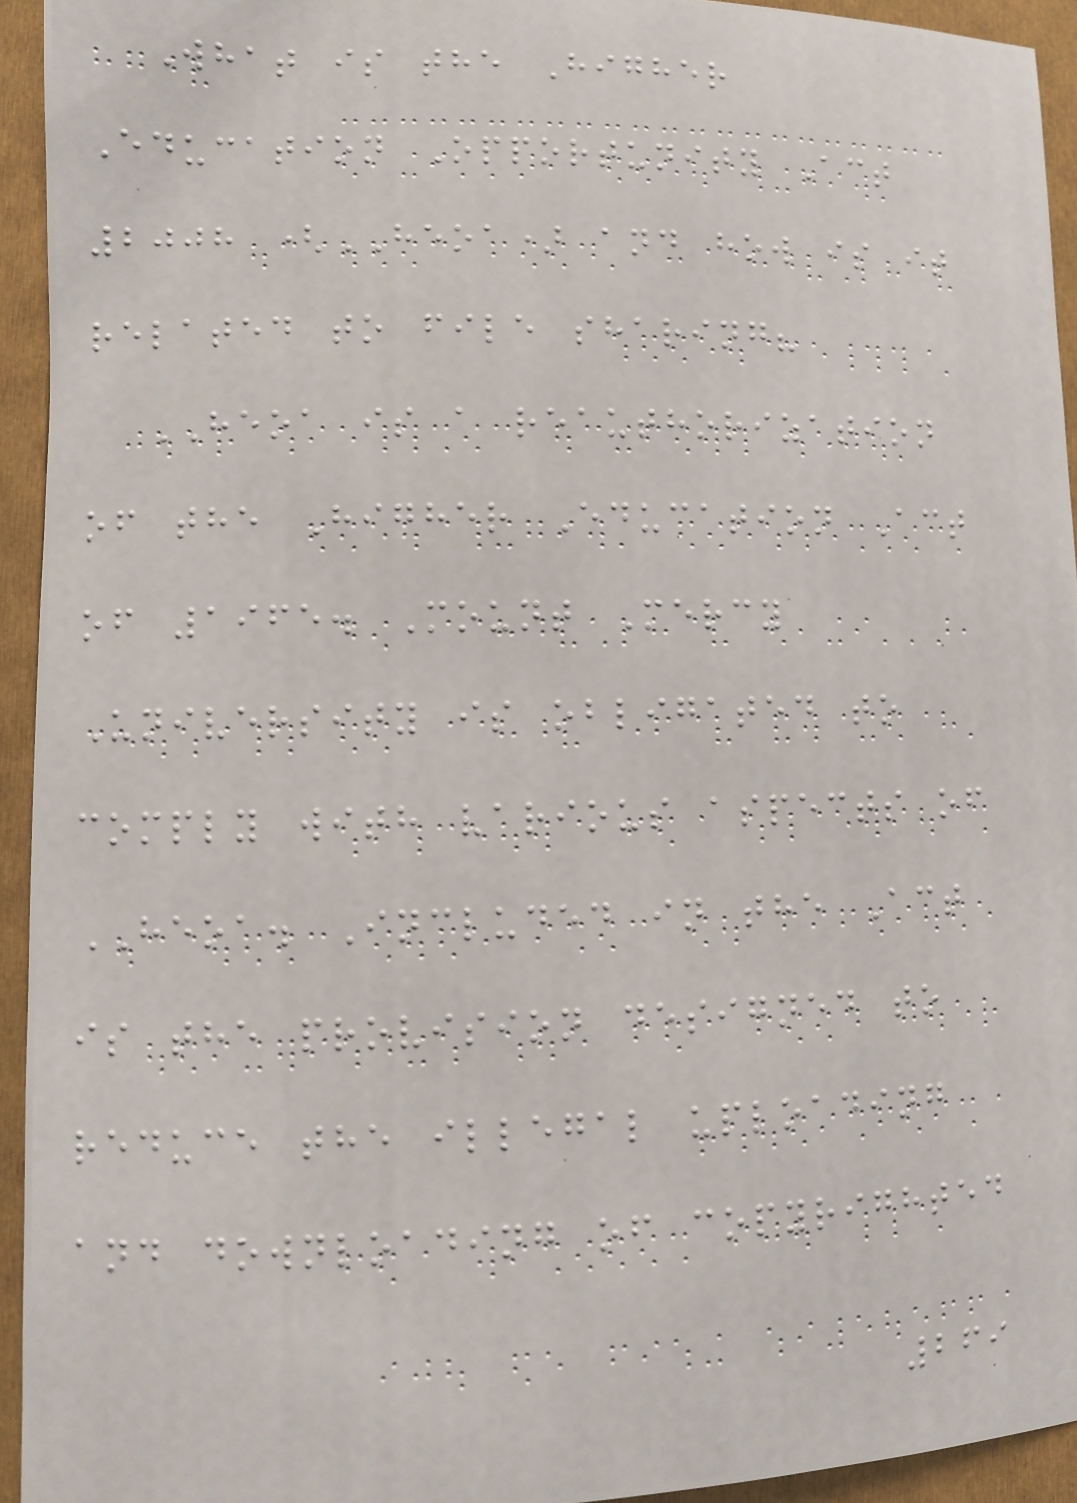What is the Higher
Education Opportunity Act
2008 (HEOA) and how is it
related to file sharing?
HEOA is a reauthorization
of the Higher Education Act
of 1965. Mount Mercy
University is obligated to
comply with various aspects of
HEOA. Included in the Act
is the provision designed to
reduce the illegal uploading
and downloading of copyrighted
269
